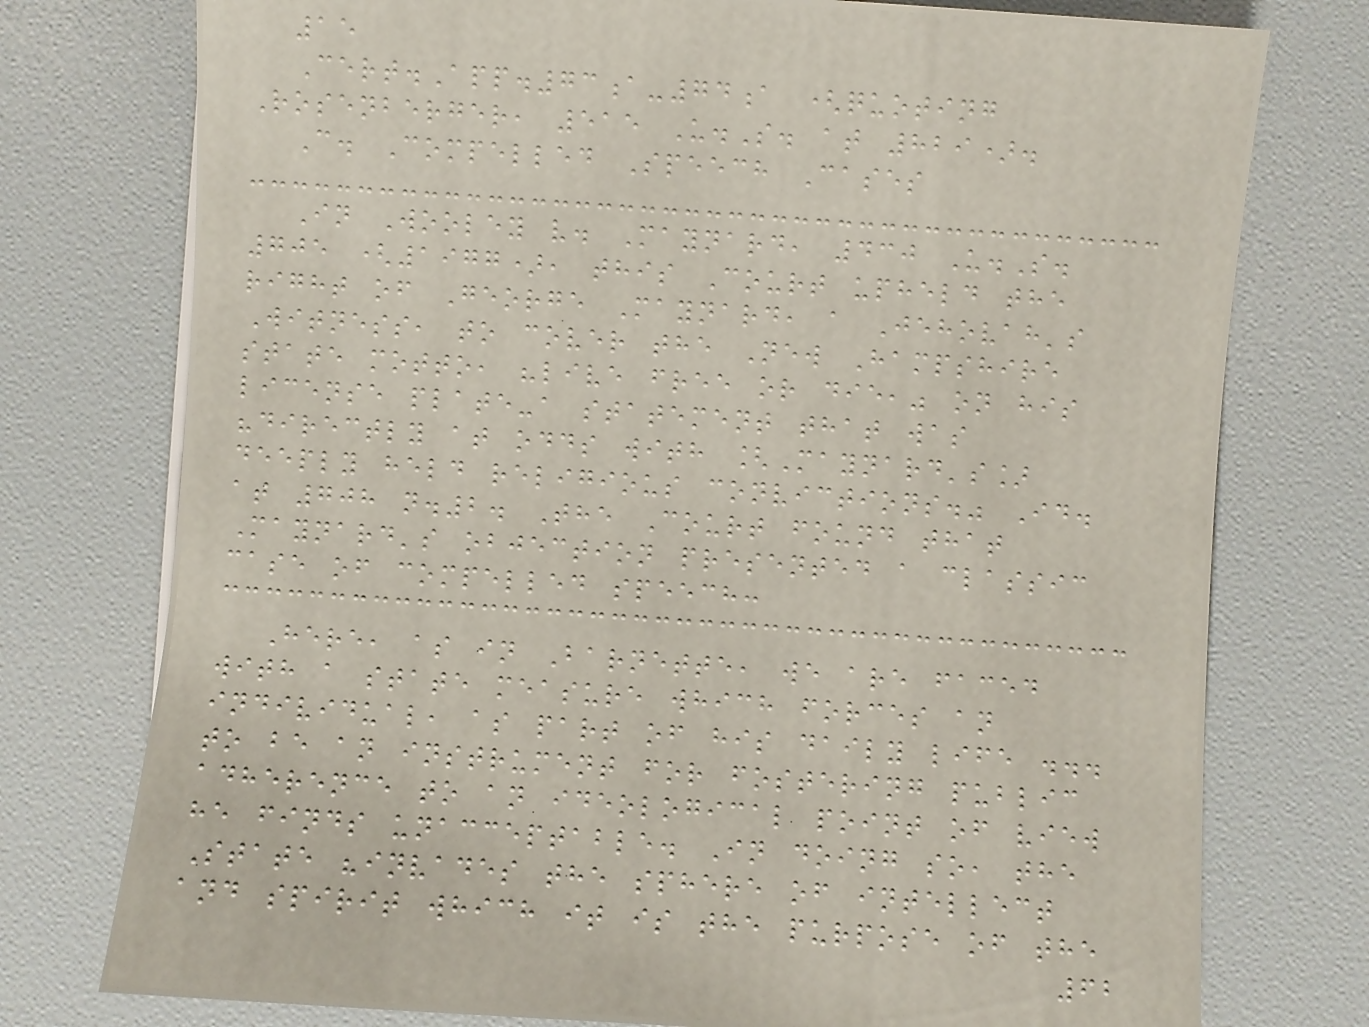15
Cert.App.73a-74a (quoting
Rosenberger, 515 U.S. at 829).
C. Compelled Speech Cases
In Wooley v. Maynard, 430 U.S.
705 (1977), this Court upheld the
right of George Maynard, a Jehovah's
Witness, to cover the New Hampshire
state motto, "live free or die," on his
license plate-a statement that was
"directly at odds with [Maynard's]
deeply held religious convictions." Id.
at 708 n.2. The Court found that
Maynard's objection presented a classic
case of compelled speech:
Here, as in Barnette, we are faced
with a state measure which forces an
individual, as part of his daily life ...
to be an instrument for fostering public
adherence to an ideological point of view
he finds unacceptable. In doing so, the
State "invades the sphere of intellect
and spirit which it is the purpose of the
62
